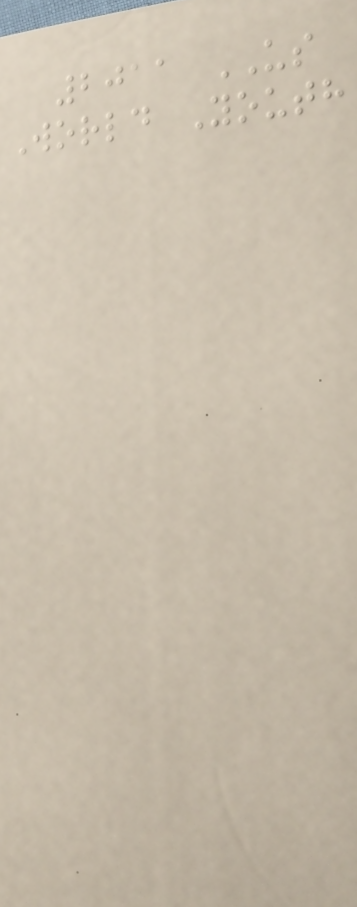2011 US
World Youth
